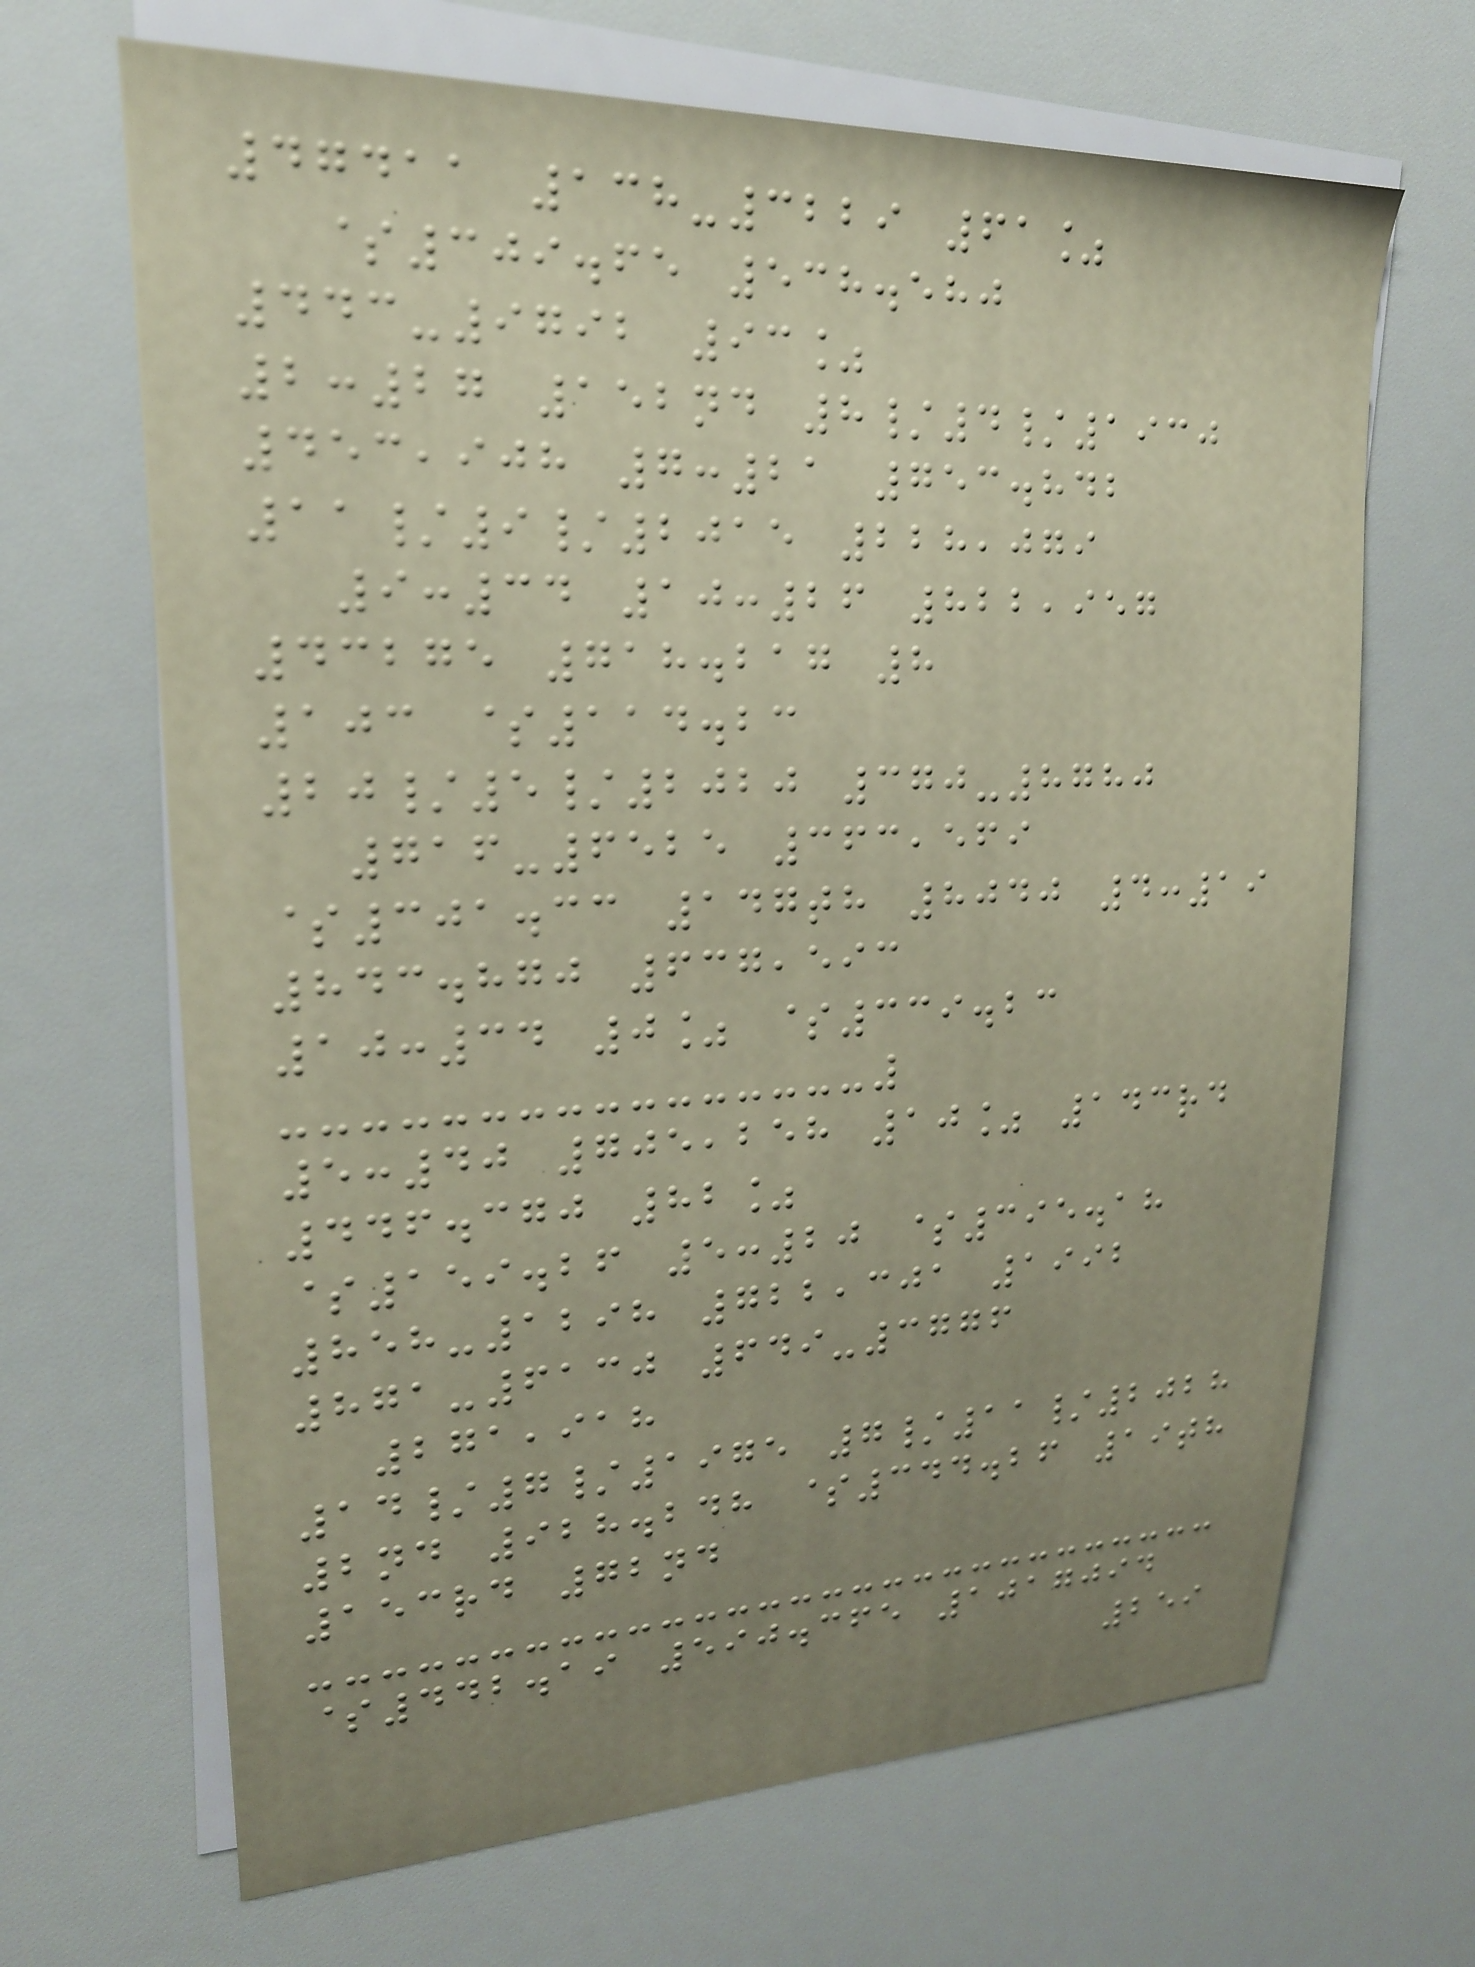47411 138-3229 61%
$309.65 538.580
443-9792 93%
2:27 152nd 8/4/1930
453,908 7:21 753.842
11/9/2015 228,079
9:34 10:26 822,957
43275 718.217 8
103 $114.23
20/5/2020 370-8780
716-6525 363,569
$301.33 147th 8040 4:19
843.870 637,593
10:34 0% $339.23
5:40 705,258 10% 143rd
446.370 82%
$159.26 5:20 $395.18
858-1298 722,301 1992
871-6130 649-3776
271,918
14/7/1975 7/11/2028
2nd 928.248 $344.26 19th
153rd 72nd
$442.19 590.365 1017094
259
